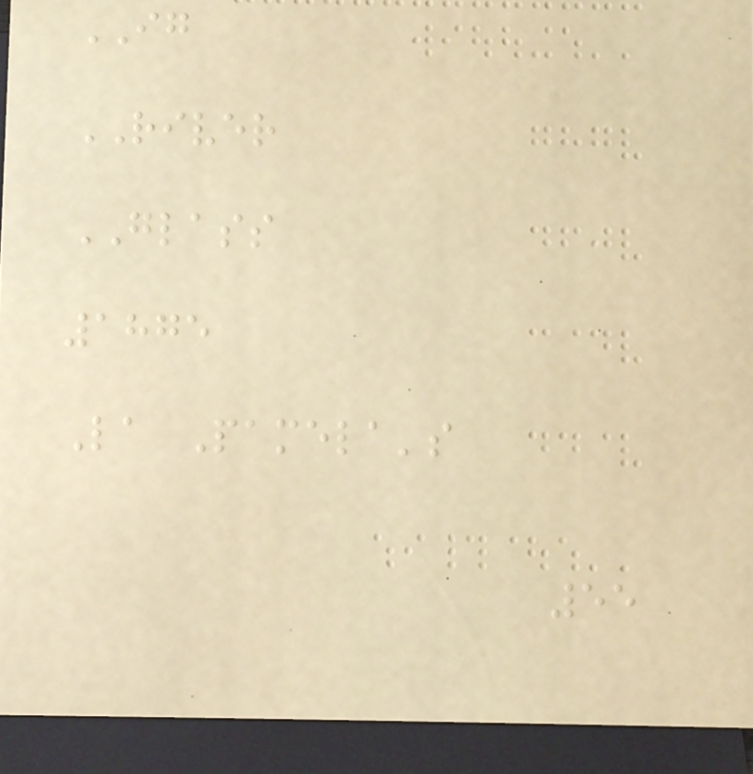IG
RIVER
GLASS
1875
La Pamela's
55
